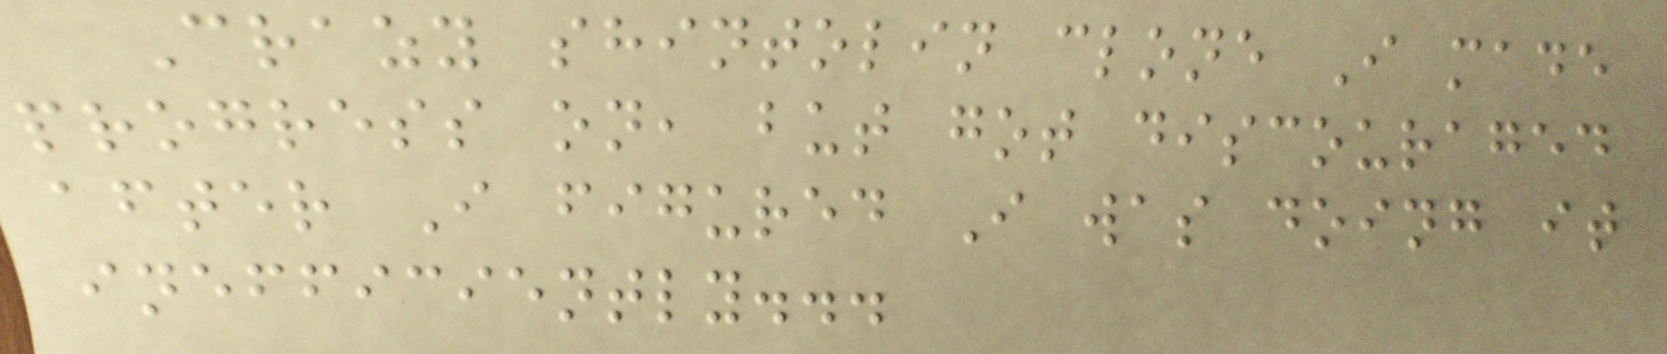Crazy shintolin clone I made
progress on, but got discouraged
after I figured I was doing it
inefficiently...
